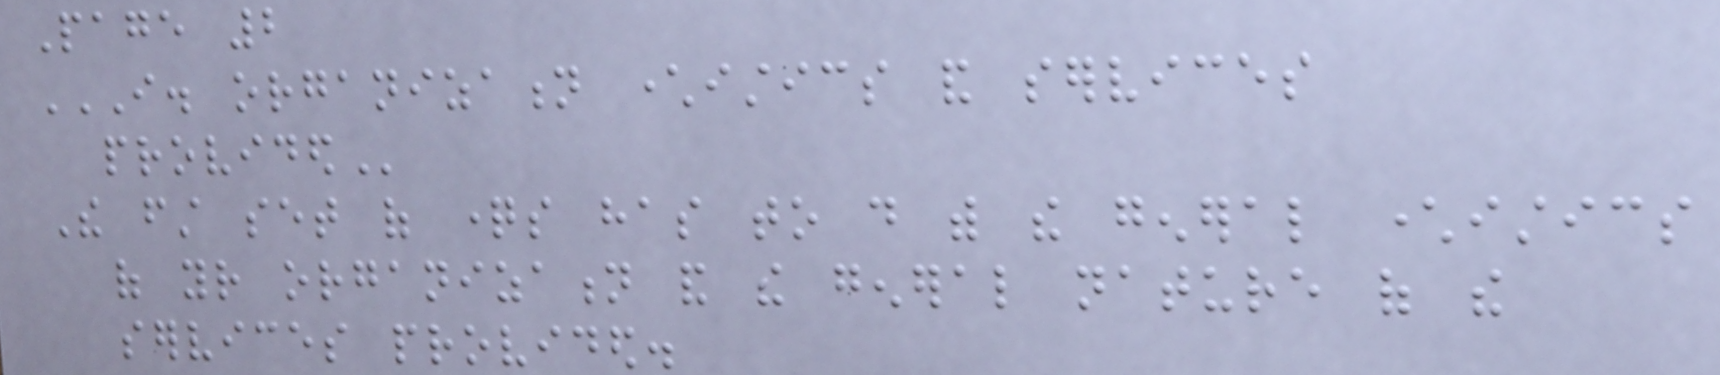Page 2
I. ORGANIZATION CHARACTERISTICS AND SERVICES
PROVIDED
The first set of questions has to do with the general characteristics
of your organization and the general nature of the
services provided.
